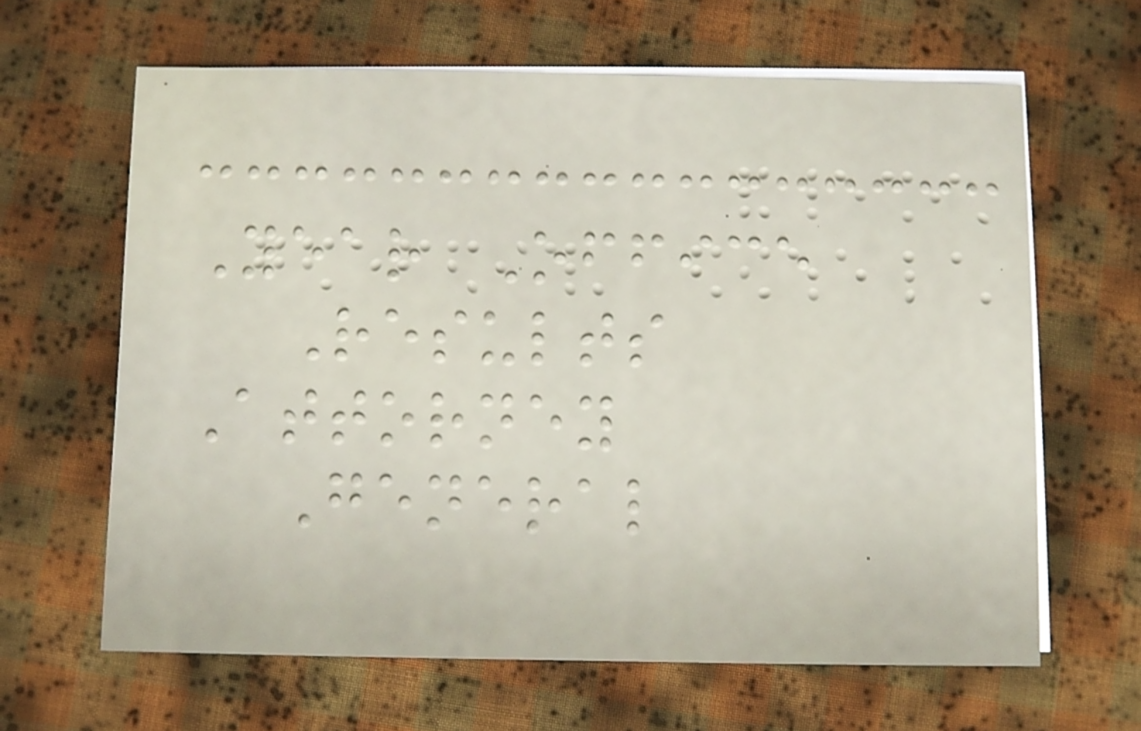Year Office
Results
Attorney
General
